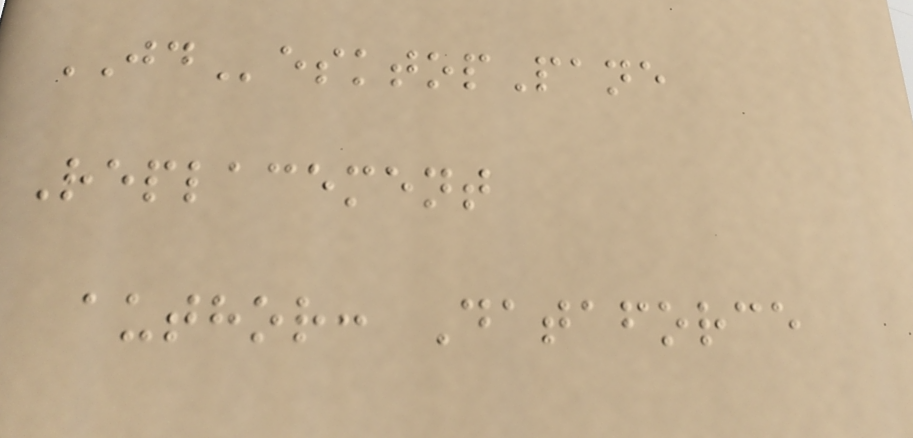JDesktopPane
Replacement
author: Dataforce
